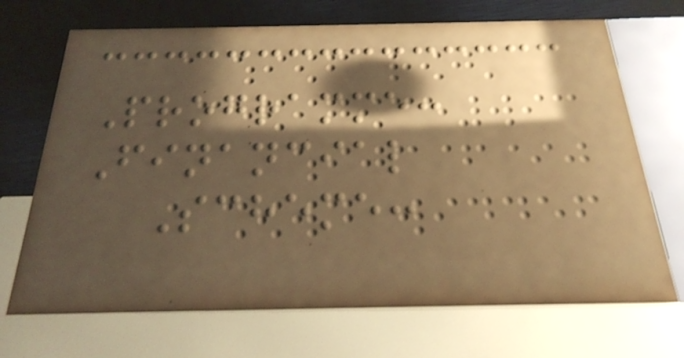Programme:
Financial
Scheme:
